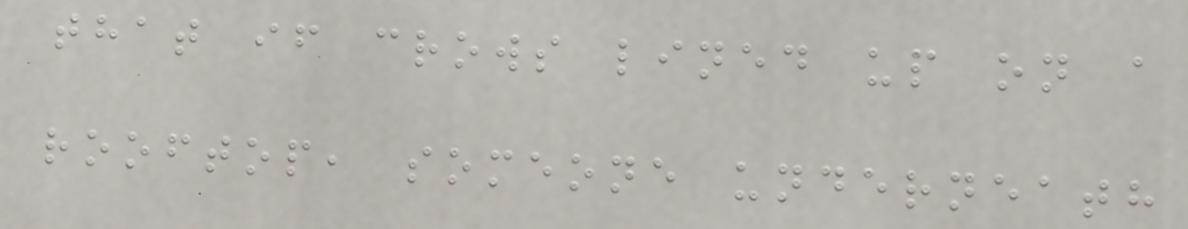that if crows lined up on a
rooftop, someone underneath
